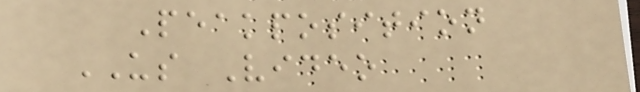Peakposition
US Video
